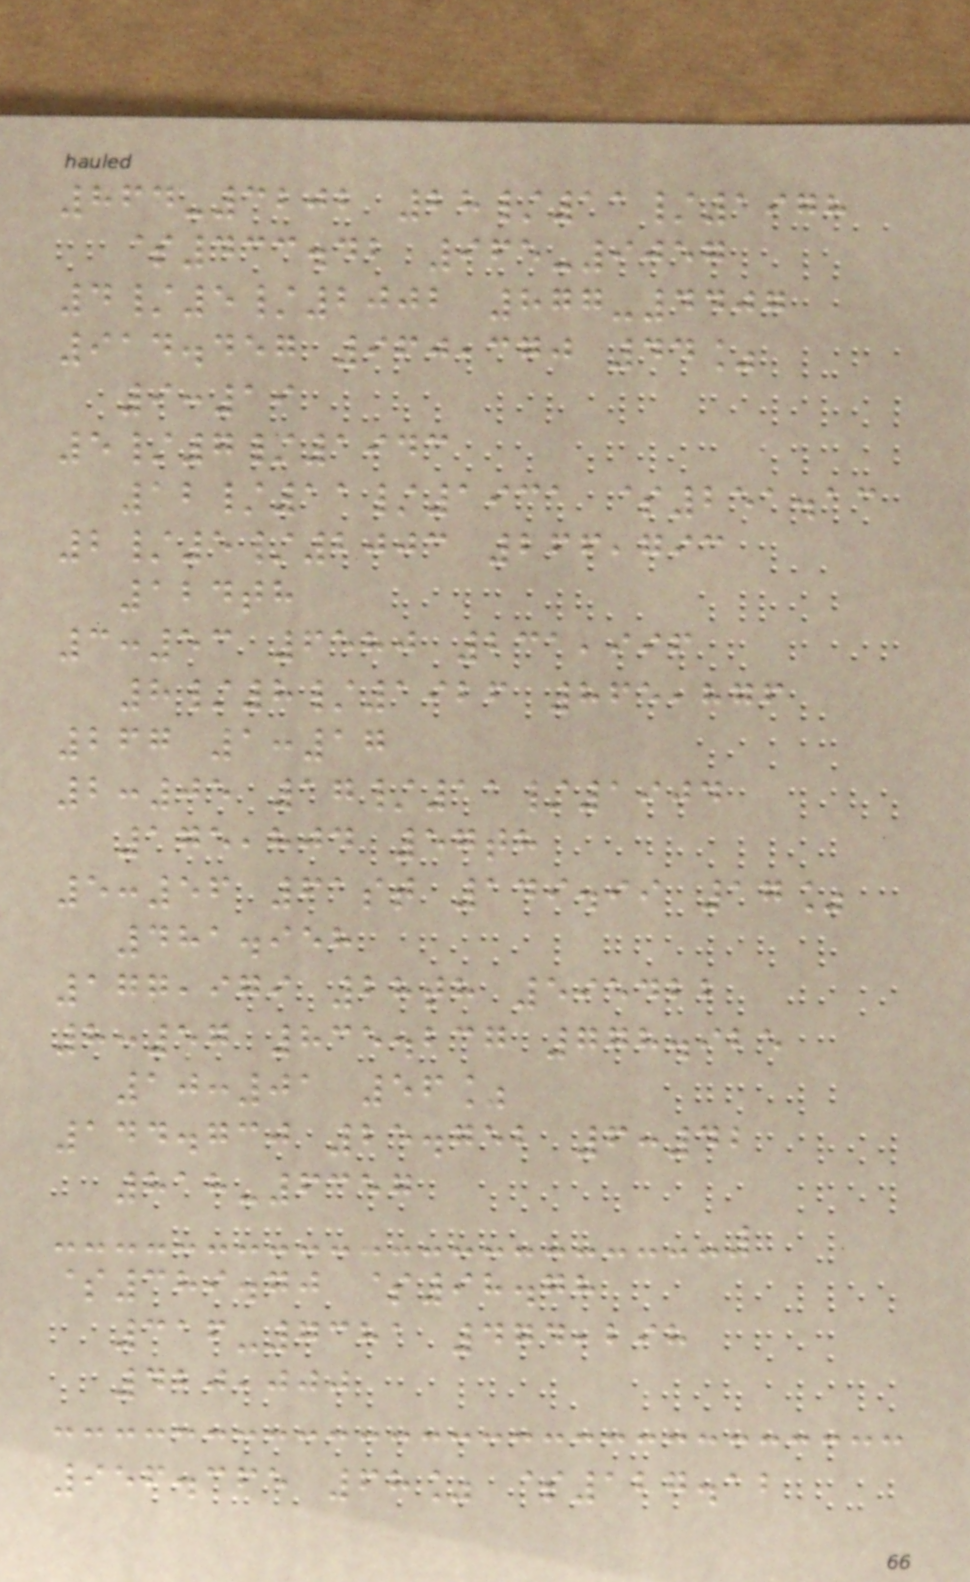864-3202 28/11/1978
$433.42 965-9057
4/5/2002 877-4407
914.457 960,370 44%
9:19
5/7/1943
12/11/1931 $251.13
2/5/2003 266,793
124th
3:53 6580 231,996
8/8/1926 865,876
267 1:17
2:05 17/11/1904
175,804 57th
5:56 61st 149.99 17%
481.958
177,979 28th 595422
8:57 835.237 778.925
10:01 56%
144.730 25.752 6:42
818-6357
$389.70 $98.78
316-7381 474,298
420,000
956.365 68% $127.12
